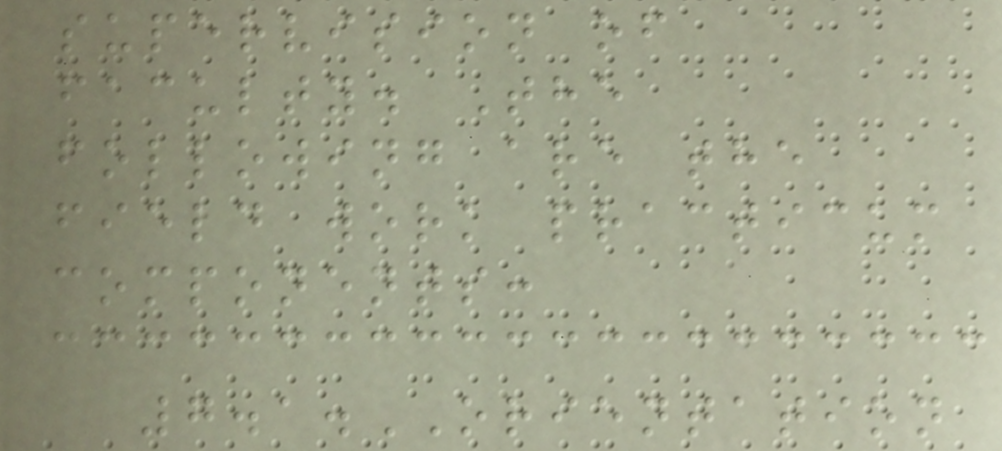supervision of
faculty. The
following are the
field work practicum
components:
7.1.ORIENTATION
